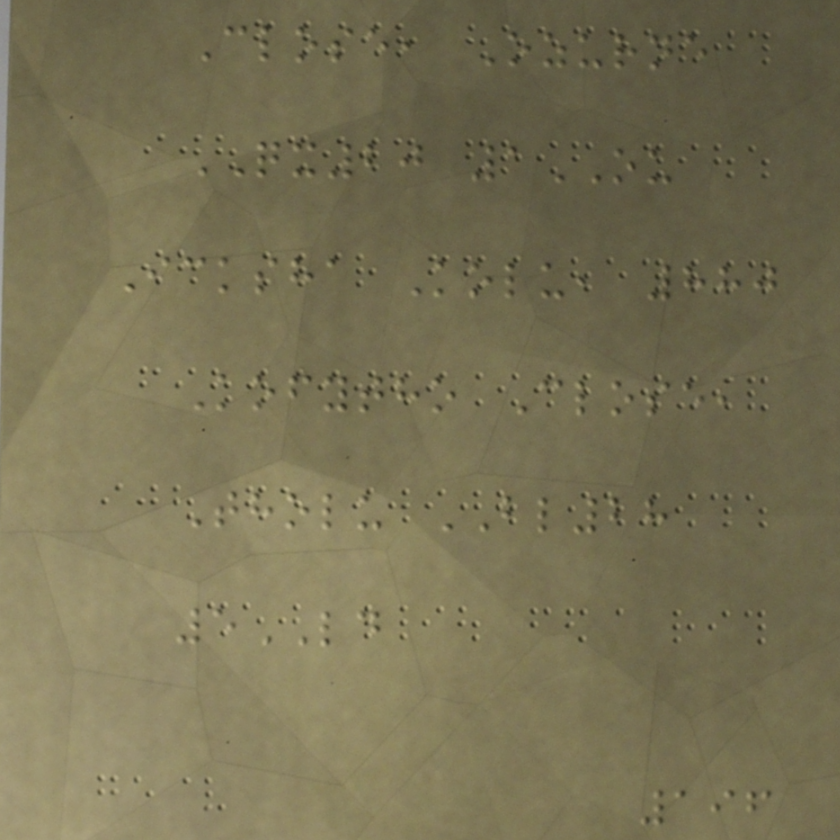Close, Ozurne
QX20 1OU
Icksha Kolu, 880
Kofytho Close,
Tholu BL28
5LD
196
